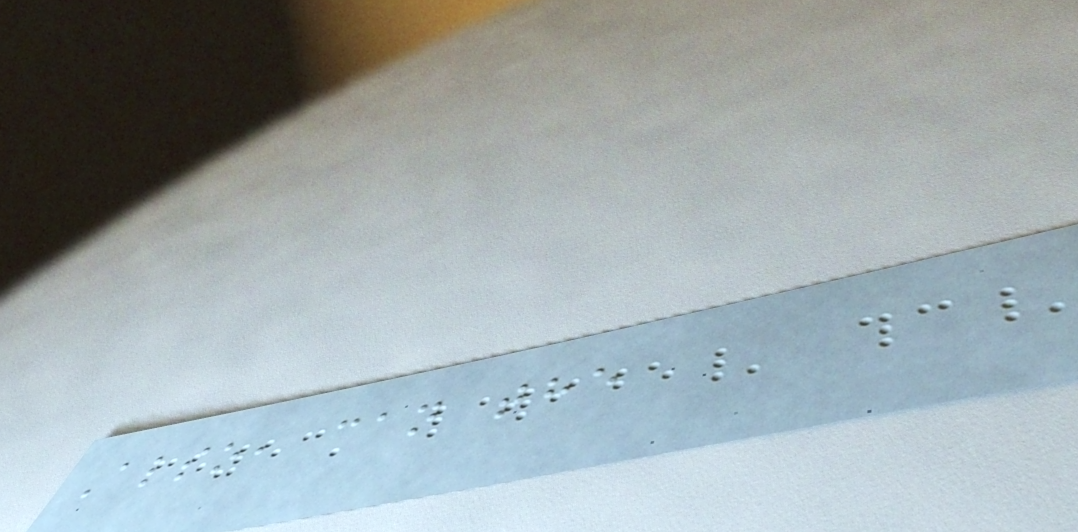Also, can the
